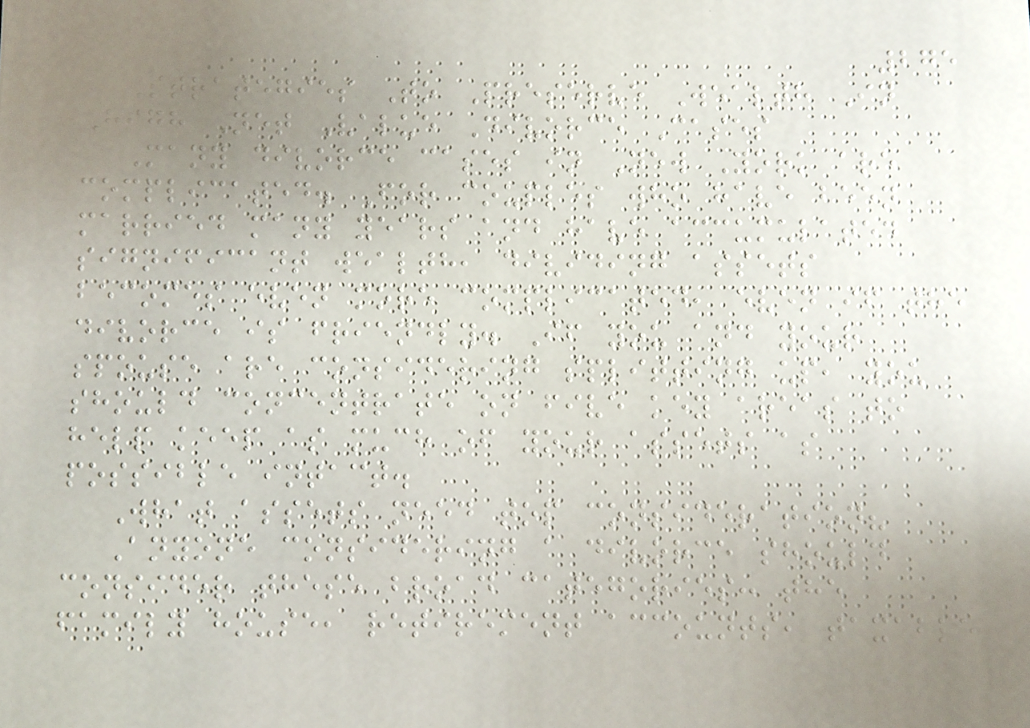275
Strategies To Preserve Wealth In
High Net Value Divorce Cases
Many divorce cases in New York are
complicated. For couples who have been
married many years and have accumulated
significant wealth, dividing assets
becomes even more complicated, even if the
divorce is friendly. If you and your
spouse are considering splitting up, you
should concentrate on five key areas to
help keep as much of your assets as
possible intact.
What assets need top consideration?
Anyone considering a divorce should
consider these broad categories: the
family house, retirement accounts, taxable
